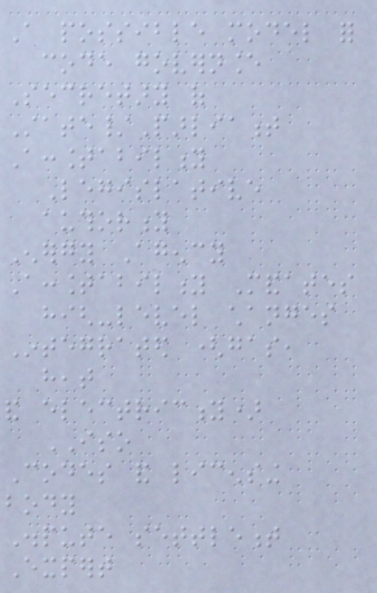A possible model for
code governance
Secretary of
State/Parliament
Accountability
Legislative
authority
Energy Agency
Accountability Mandates
high-level changes
Integrated (gas,
heat
and electricity)
ISO
Codes and licensing
body
Dispute settlement
Expert
